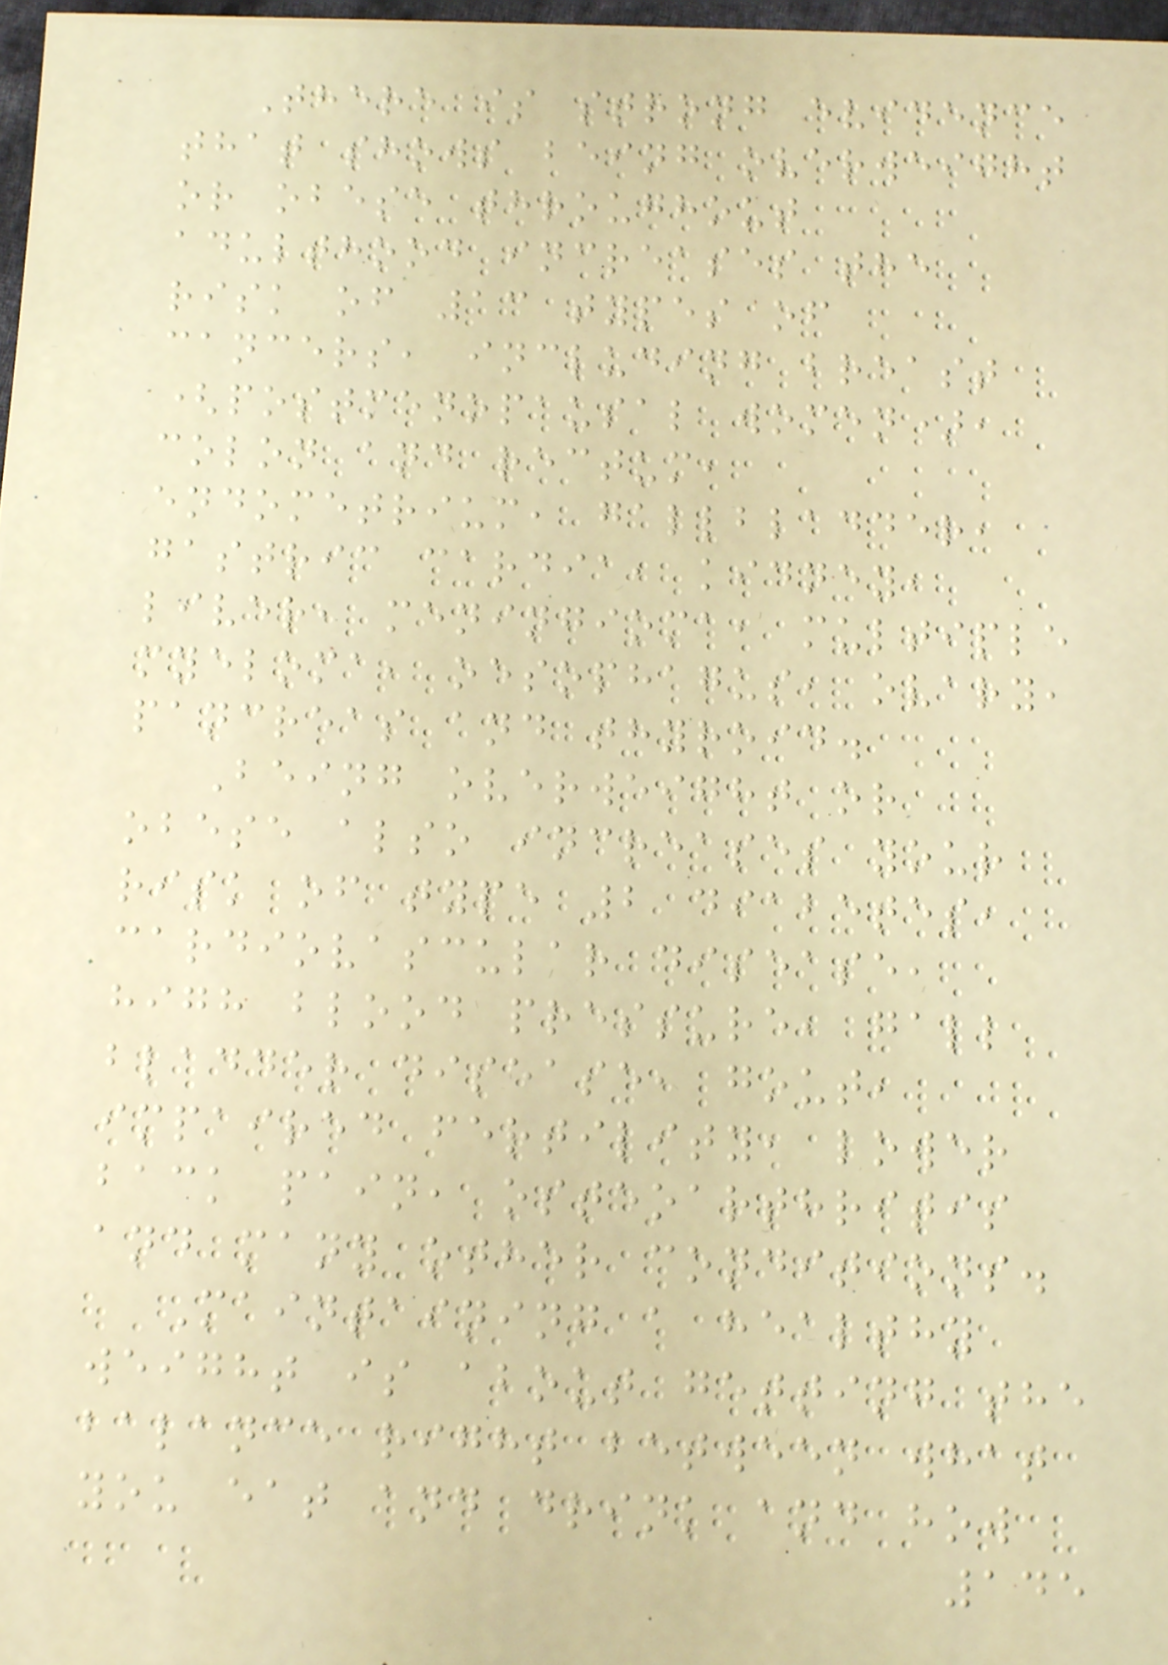There is strong evidence
that shows being overweight
or obese throughout
adulthood increases the
risk of 13 types of
cancers, including breast
(postmenopausal women),
colon and rectum,
endometrium, gallbladder,
gastric cardia, kidney,
liver, meningioma, multiple
myeloma, oesophagus, ovary,
pancreas and thyroid.
Being overweight or
obese also increases your
risk of type 2 diabetes,
cardiovascular disease,
high blood pressure, gall
bladder disease, gout,
impaired fertility, lower
back pain, osteoarthritis
and many other conditions.
Maintaining a healthy
weight is about getting the
balance right between what
you eat and drink and how
145
